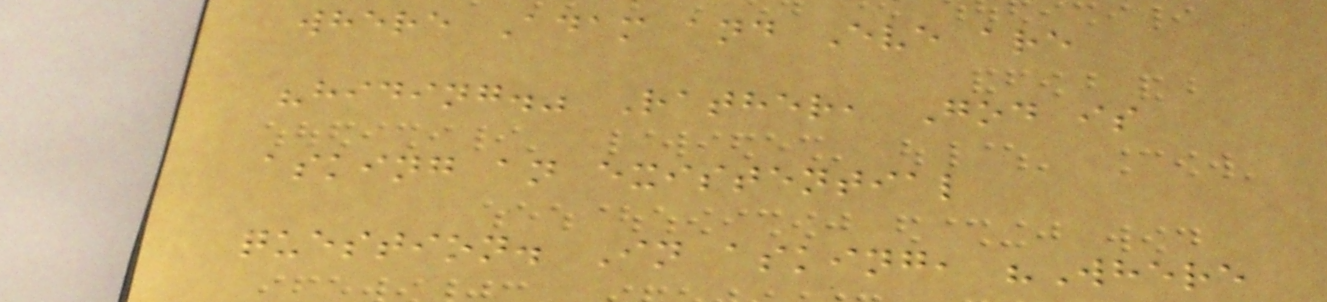where Adam and Eve are
"hiding." Rather, God is
asking an existential
question. In asking, "Where
